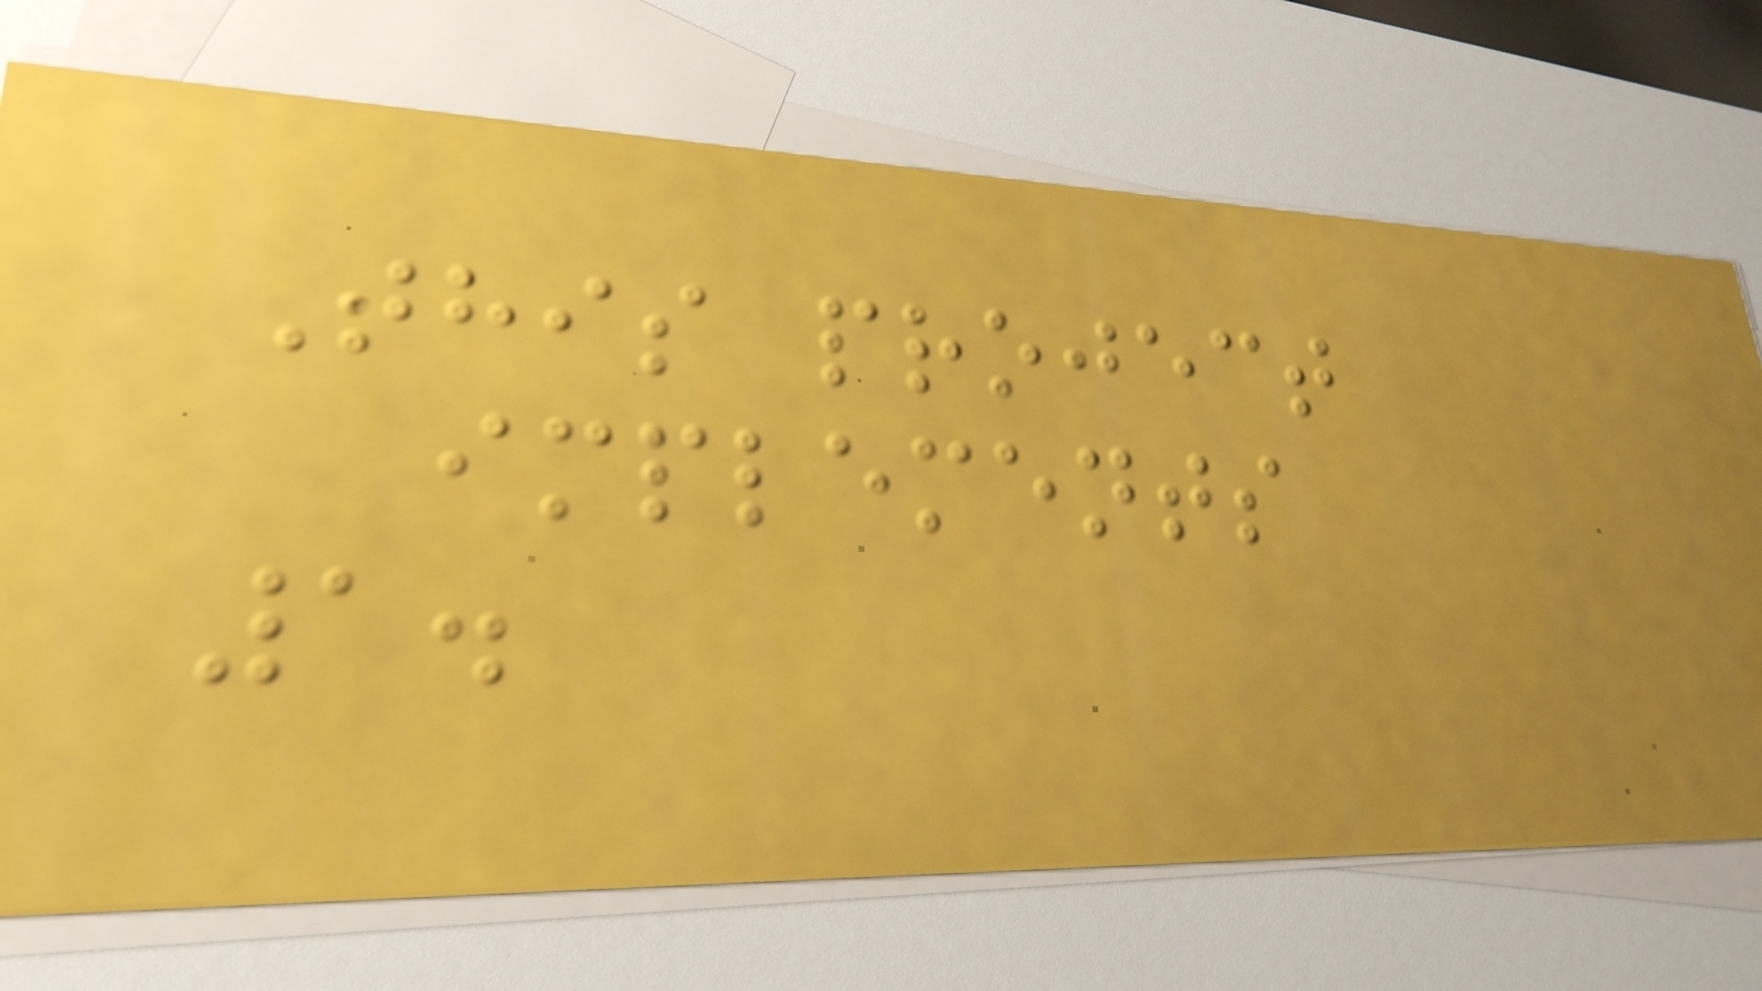This project
implements
1.
